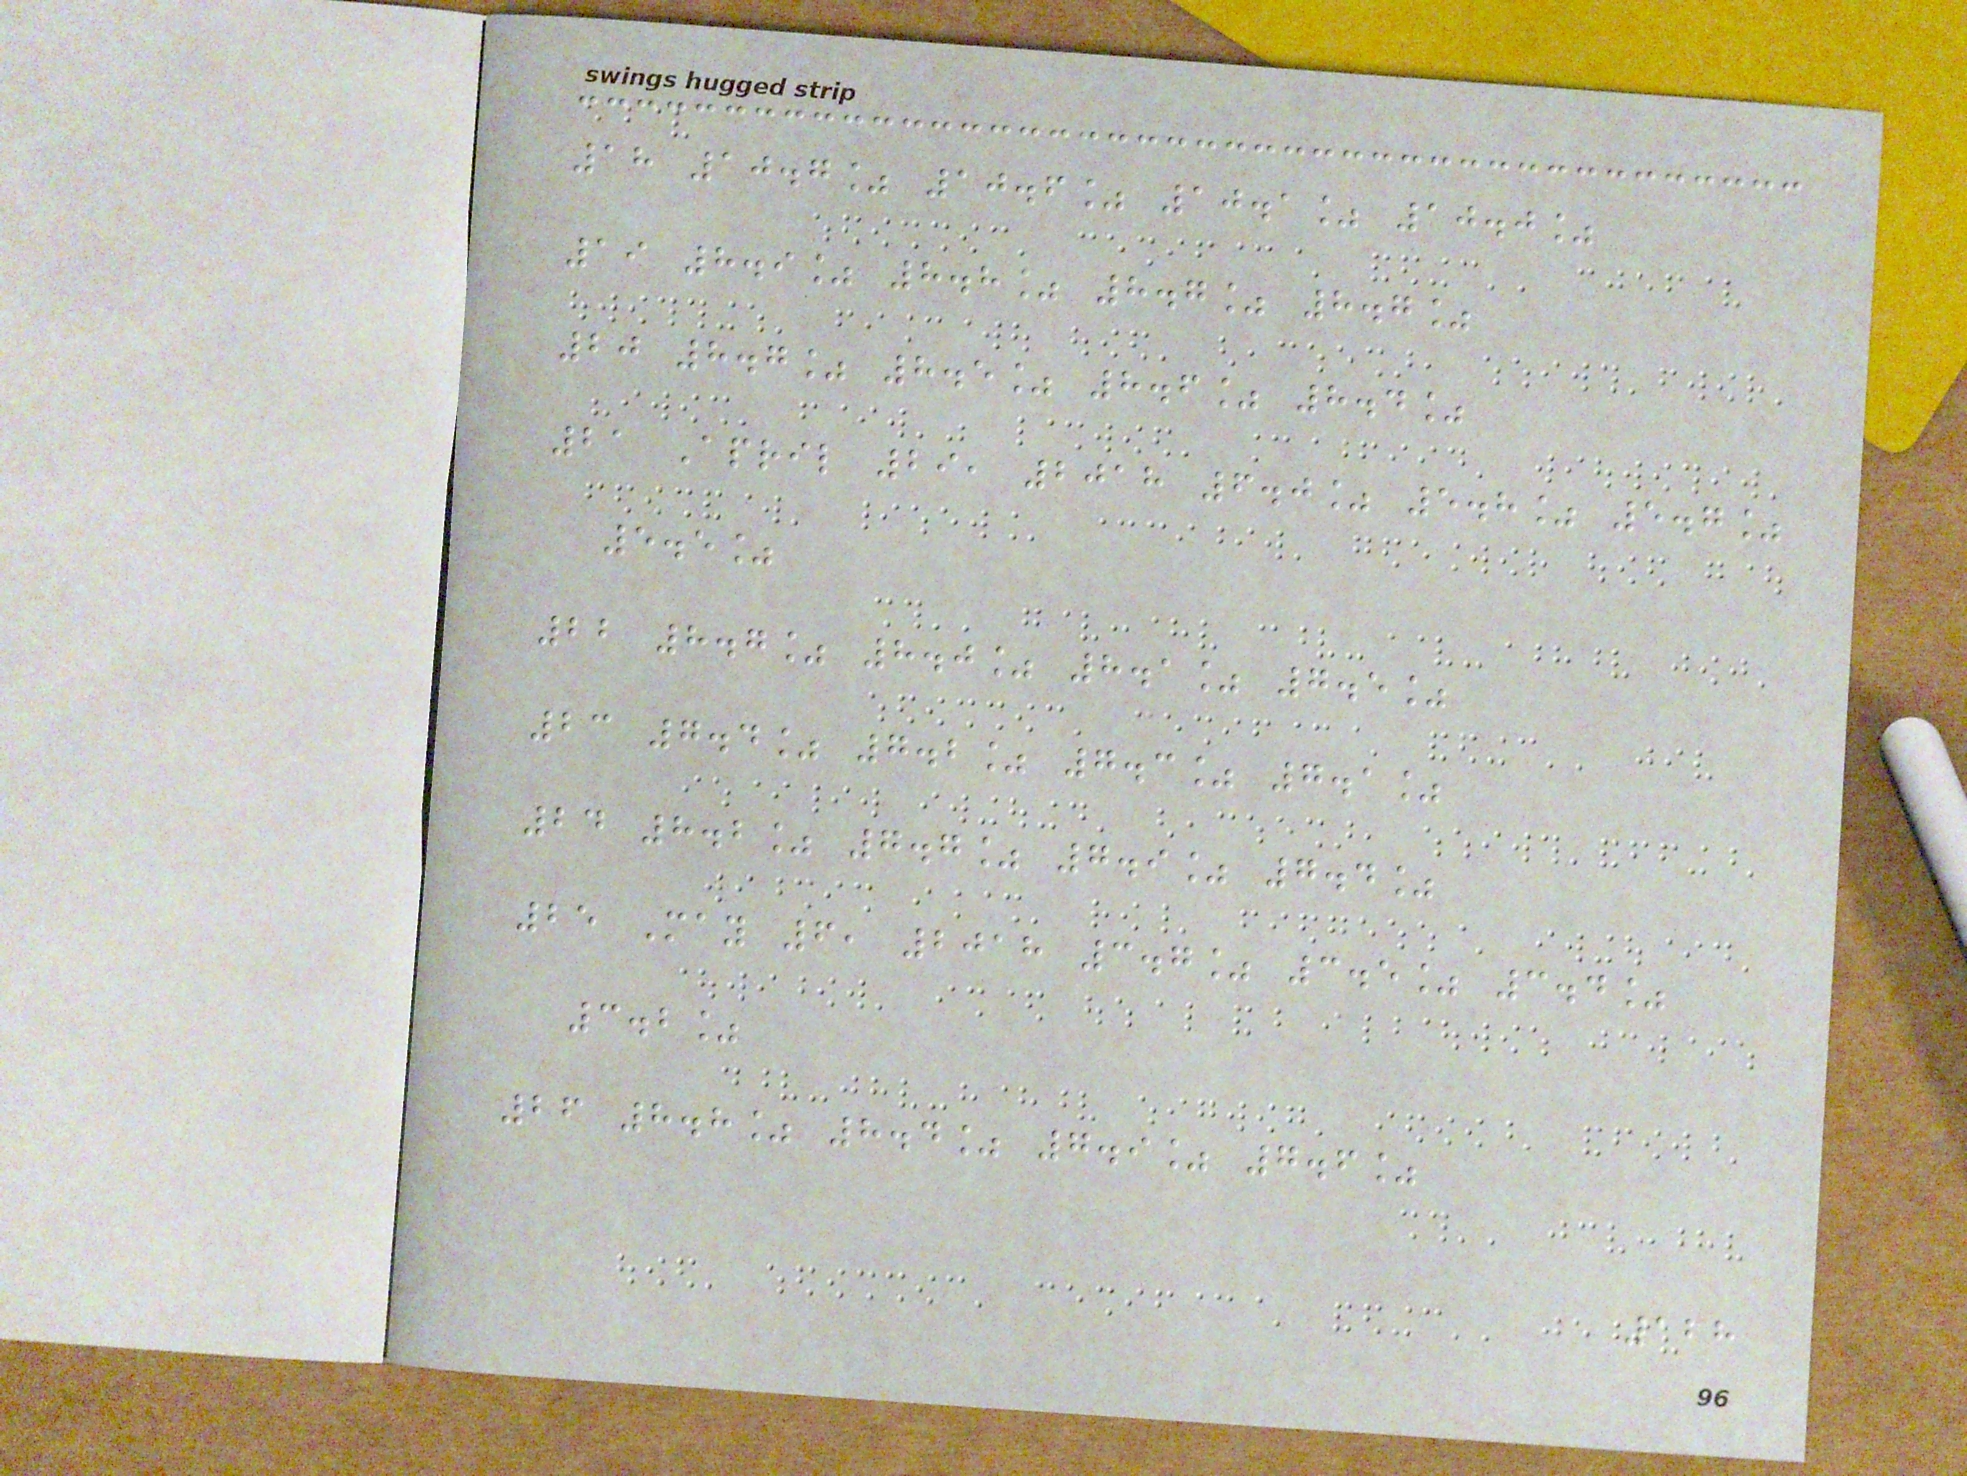18 10.7% 10.6% 10.1% 10.0%
19 8.9% 8.8% 8.7% 8.7%
20 8.7% 8.5% 8.6% 8.4%
21 April 29, 2018 6.0% 5.8% 5.7%
5.5%
22 8.7% 8.0% 8.1% 7.5%
23 7.4% 7.2% 7.3% 7.1%
24 8.2% 7.7% 7.9% 7.4%
25 May 6, 2018 3.7% 3.5% 3.4%
3.2%
26 8.8% 8.4% 7.9% 7.6%
128
